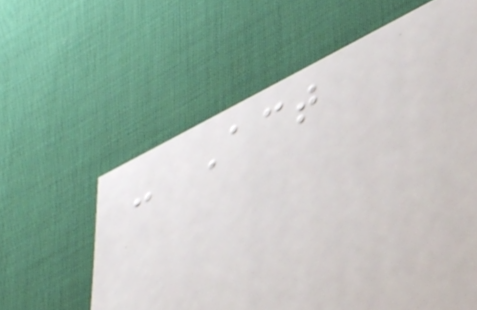- Act
